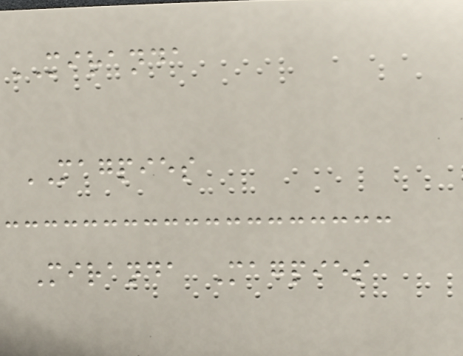MIRANDA
MAGPIES
Miranda Magpies
